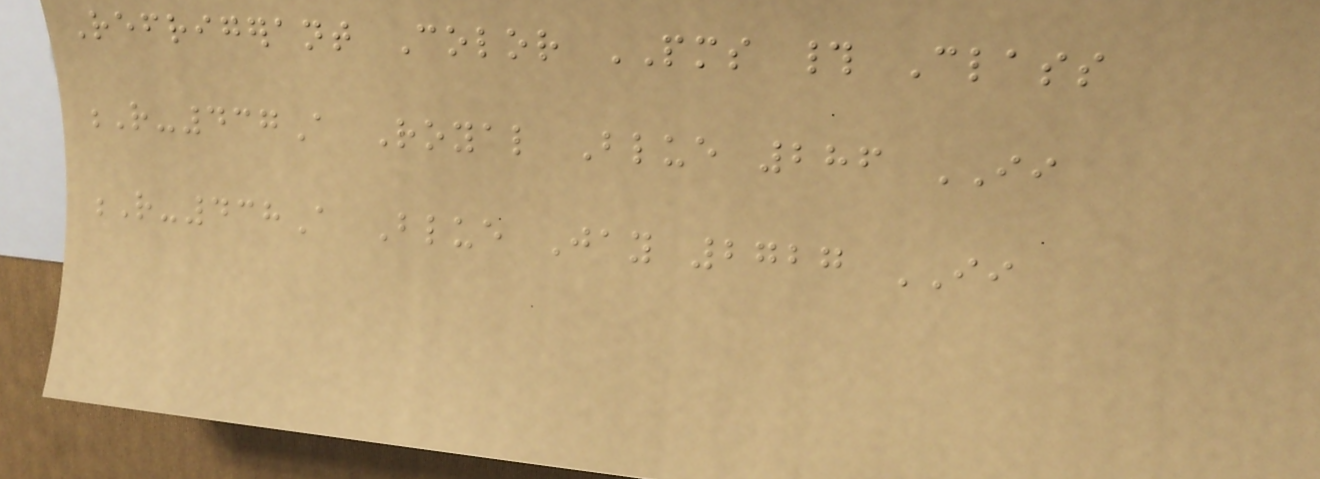Refrigerant Color PMS # Class
R-437A Royal Blue 286 II
R-438A Blue Jay 2727 II
